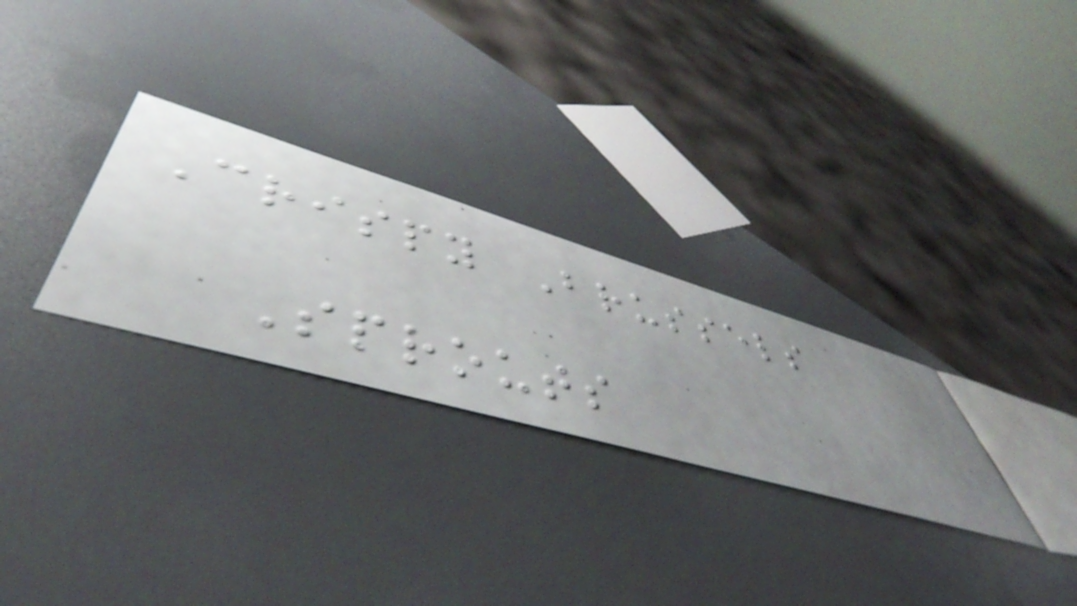Crispy Brussels
Sprouts
